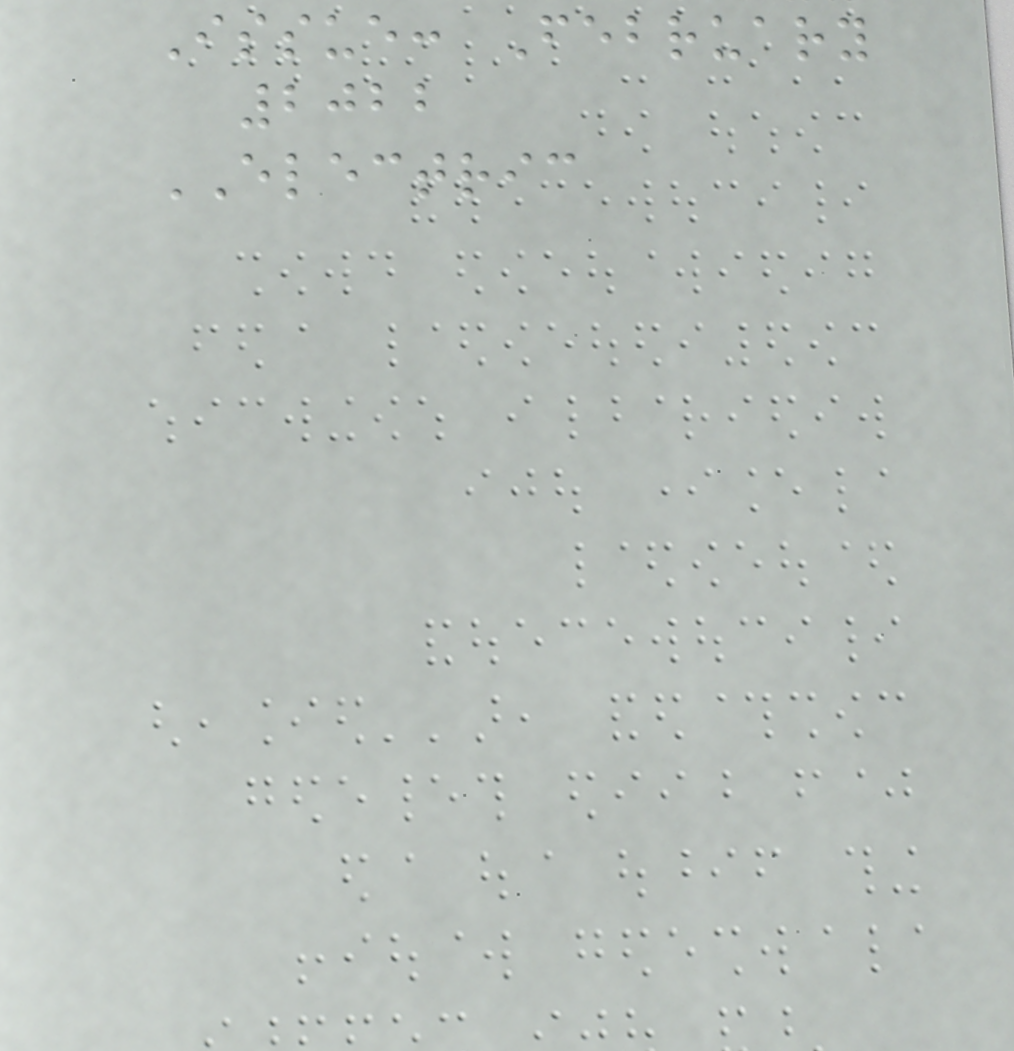Issue: February
2022
ELECTRIC
